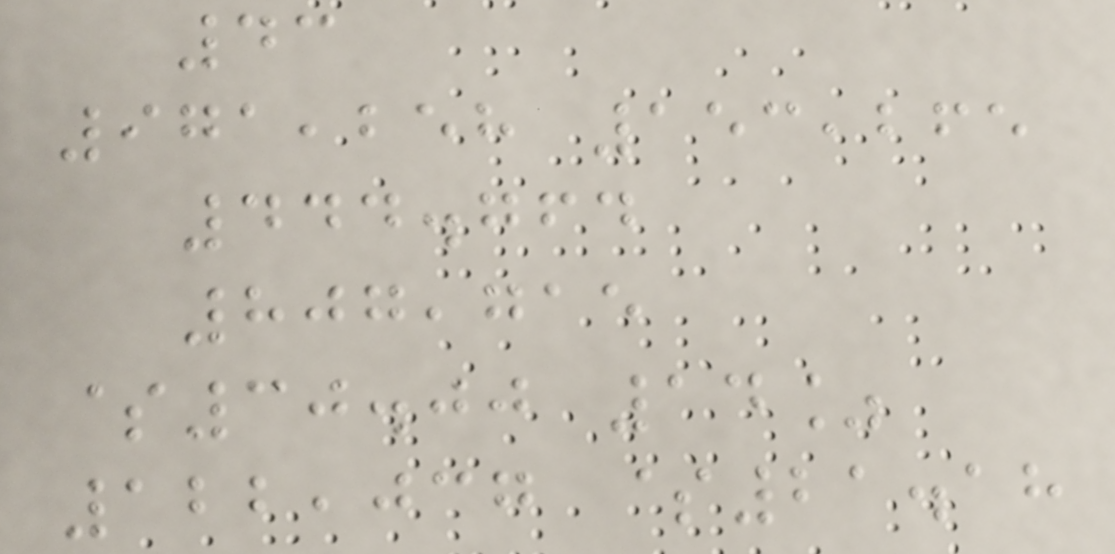43
971,258 153,265
444.764
807,715
$30.00 14%
122,037 $21.18
